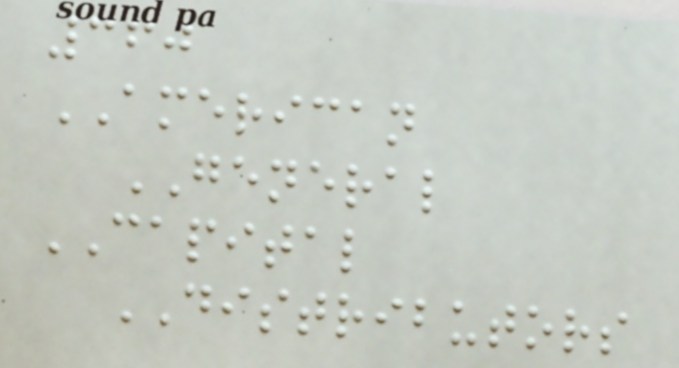360
AMERICAN
GENERAL
CAPITAL
DISTRIBUTORS
